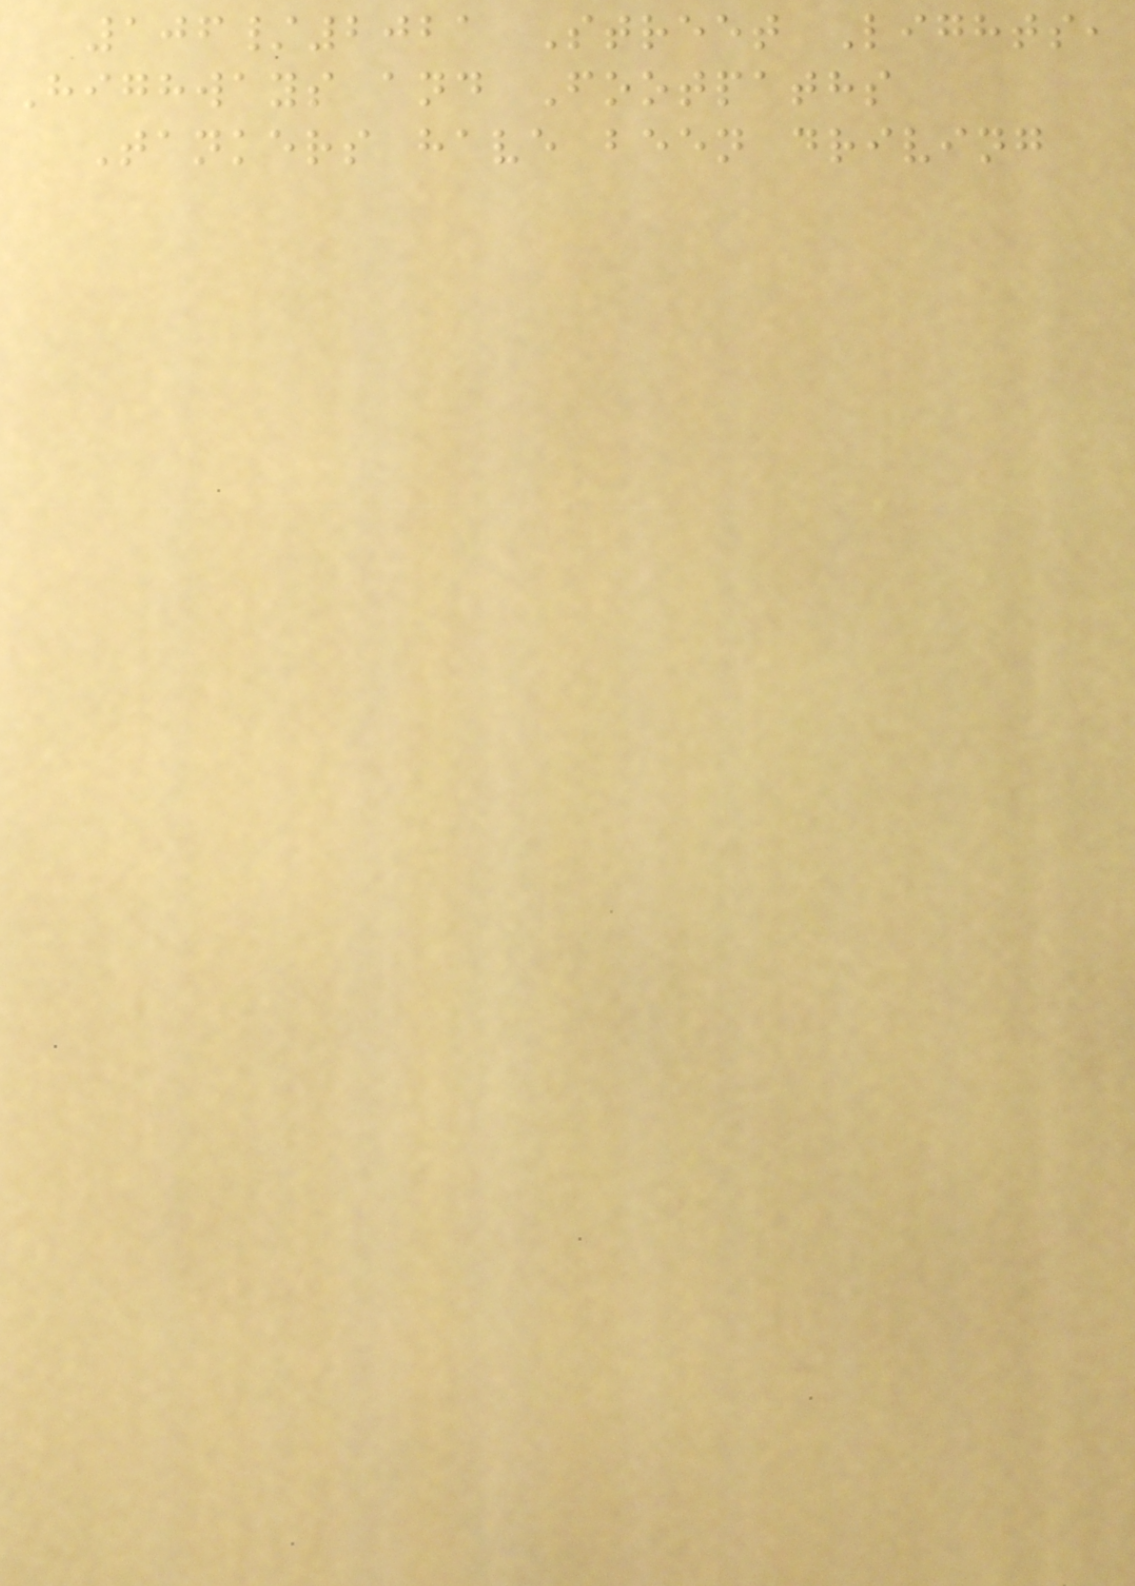106/2021 Street Lights,
Highways and Footpaths
Tankers have been driving
